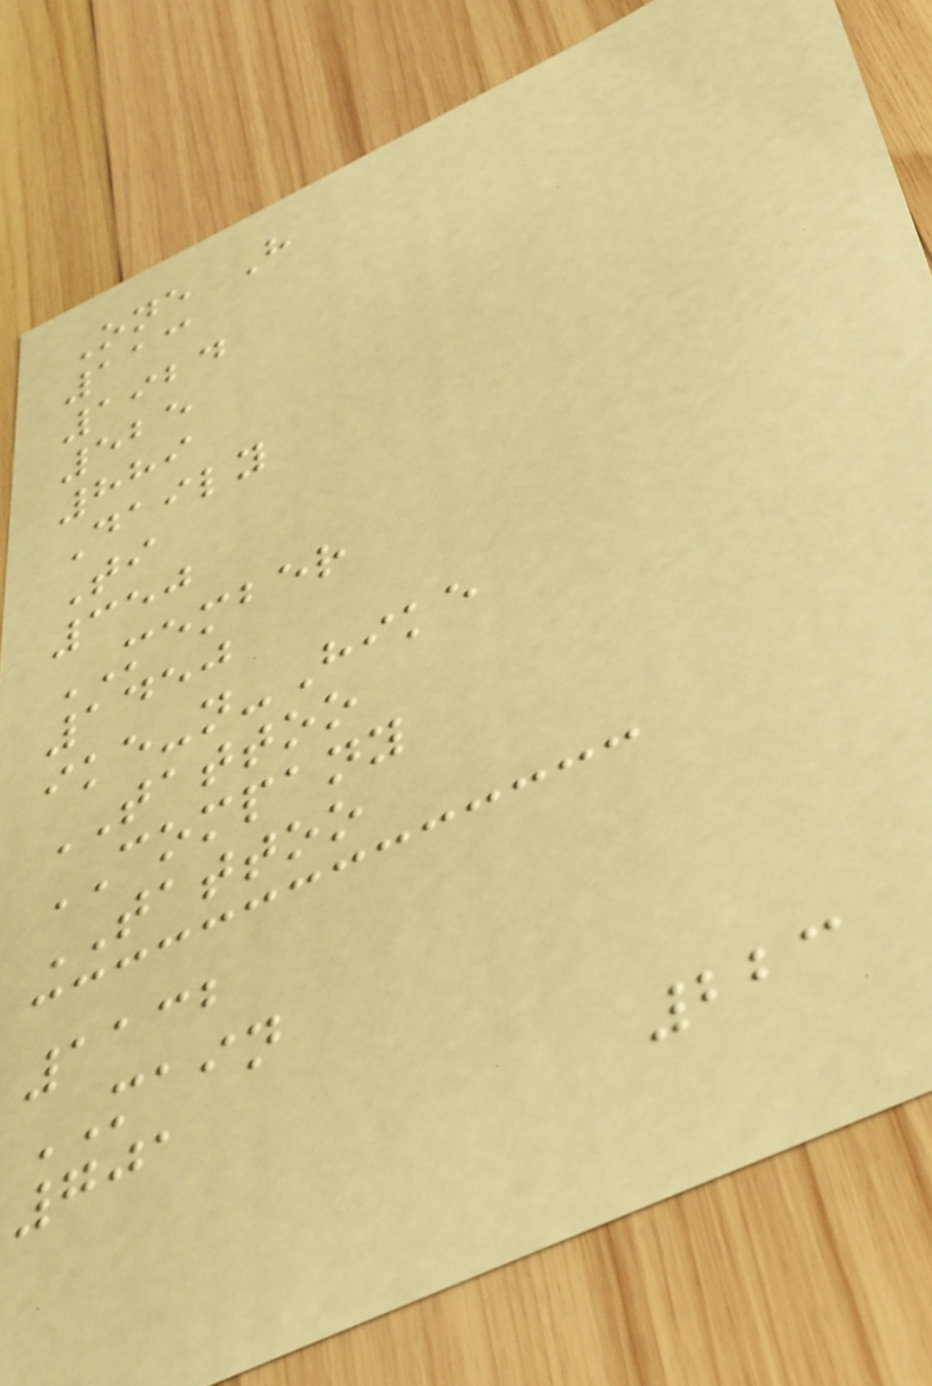One H
113
1924
525
889
Daily
Ti
350
MEMBER
1450
ike-n-Hike
TATTOO
COMPANY
TATTOO
1132
MAIN
701
223
